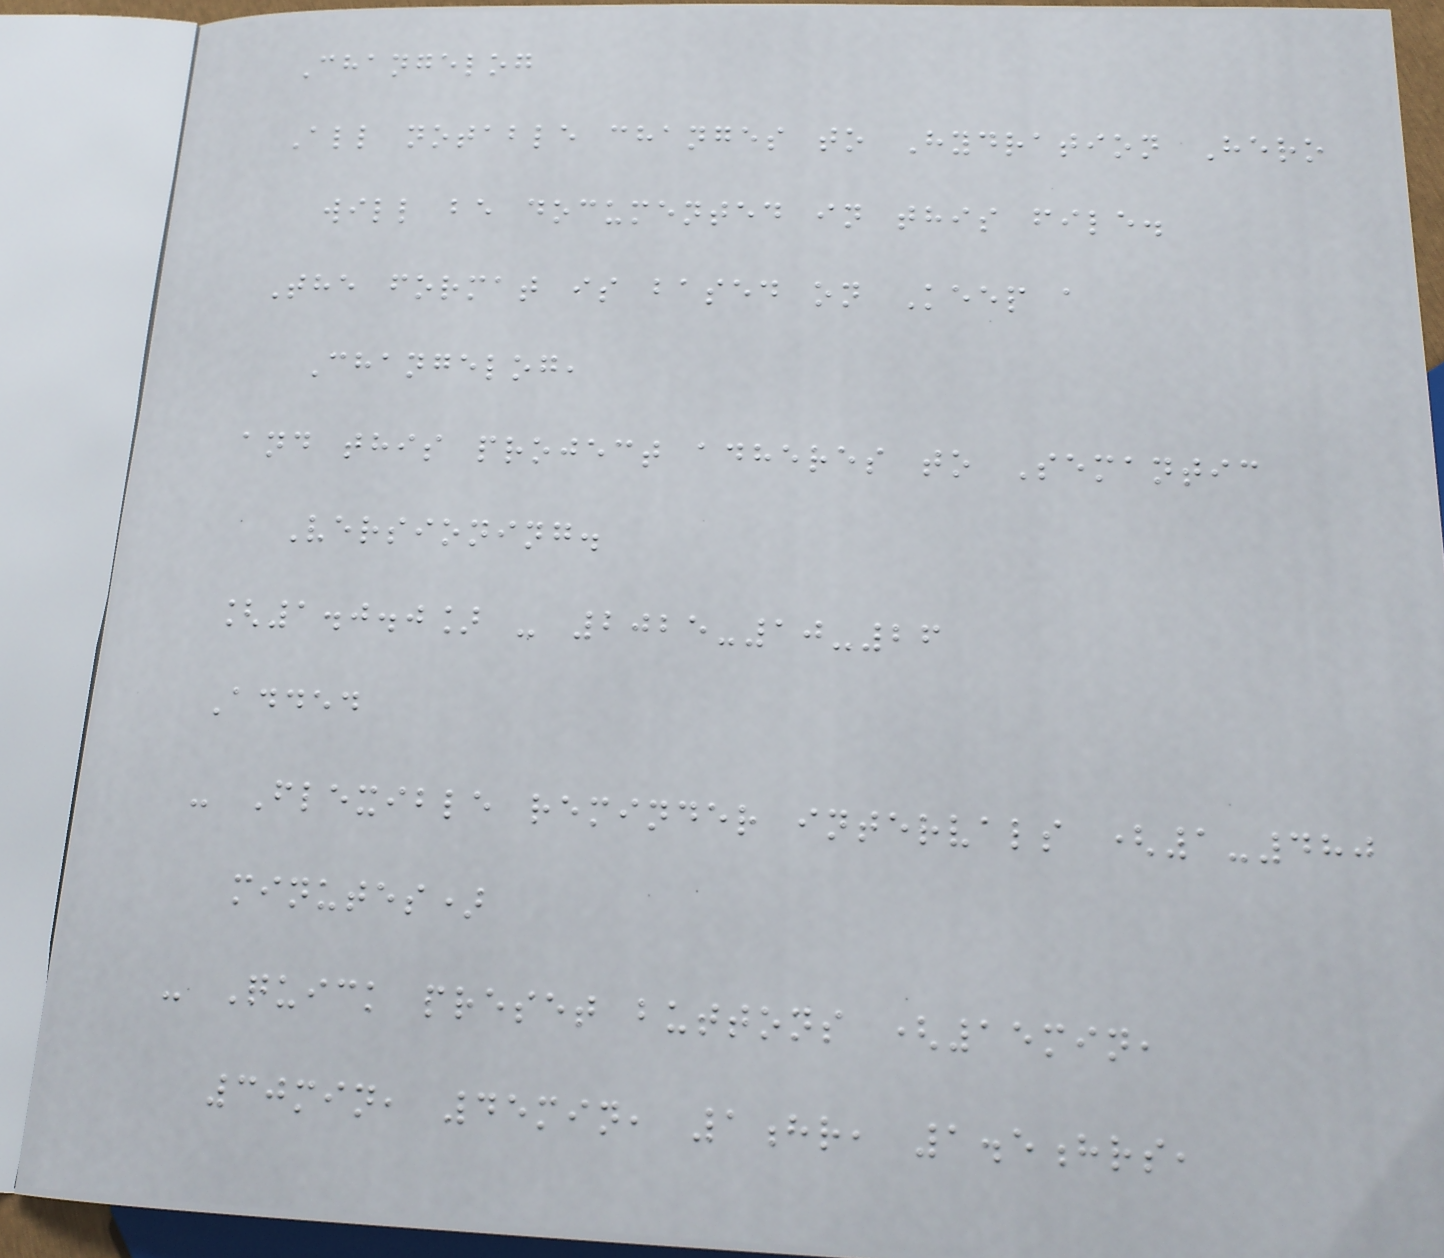Changelog
All notable changes to Hydration Hero
will be documented in this file.
The format is based on Keep a
Changelog,
and this project adheres to Semantic
Versioning.
[1.0.0] - 2025-10-26
Added
- Flexible reminder intervals (1-480
minutes)
- Quick preset buttons (15min,
30min, 45min, 1hr, 1.5hrs,
